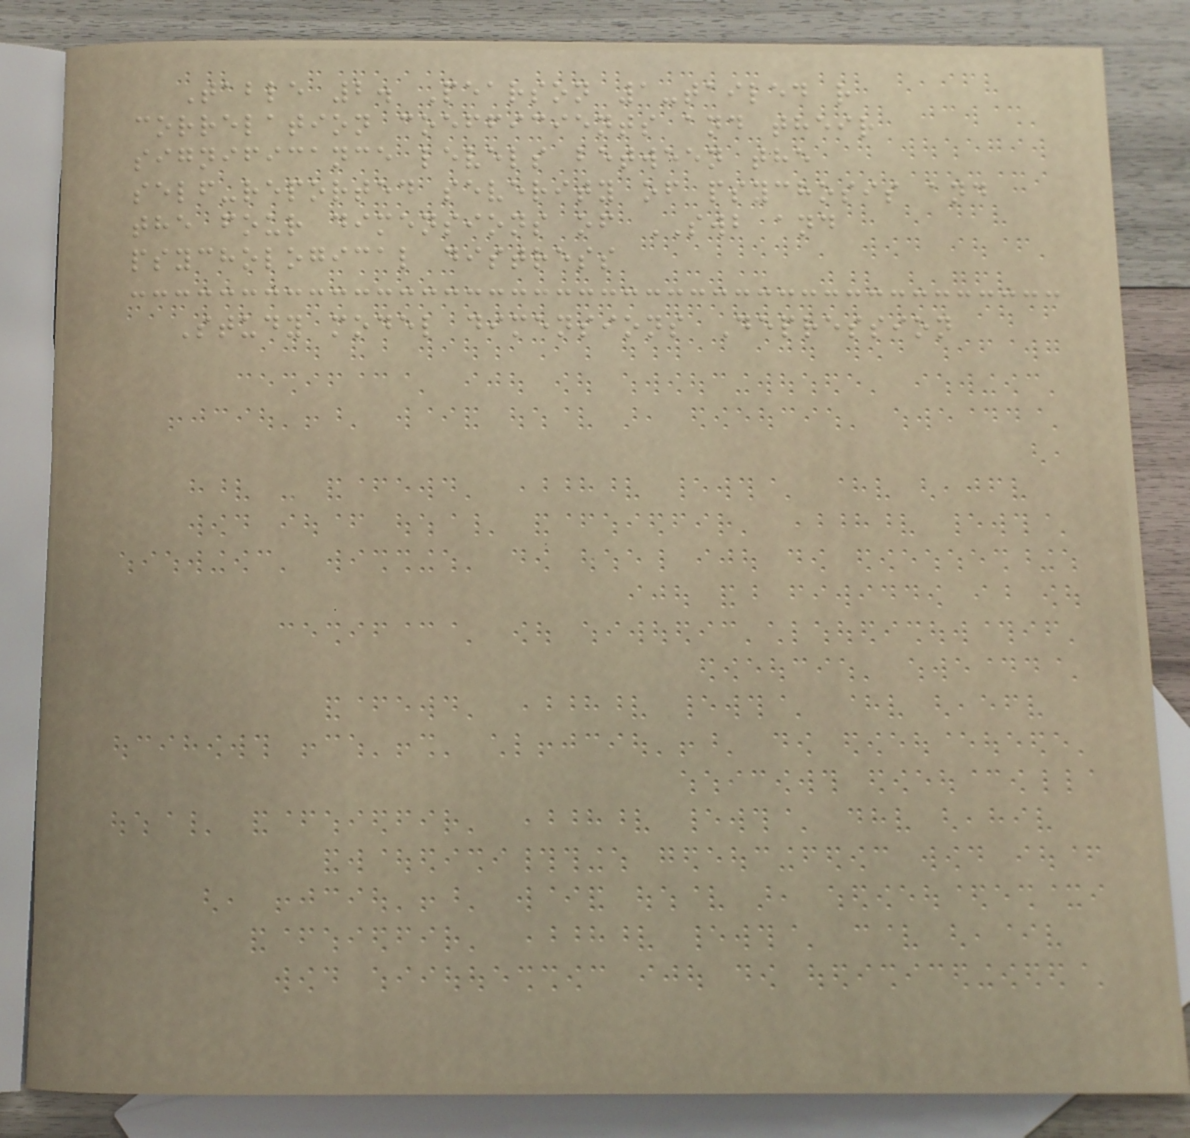Table 2. Pearson 1-tailed r
correlation coefficients and their
significance levels between the
self-reported severity of psychosis and
the four dimensions of SWB and
psychological distress
Study model dimensions Depression
